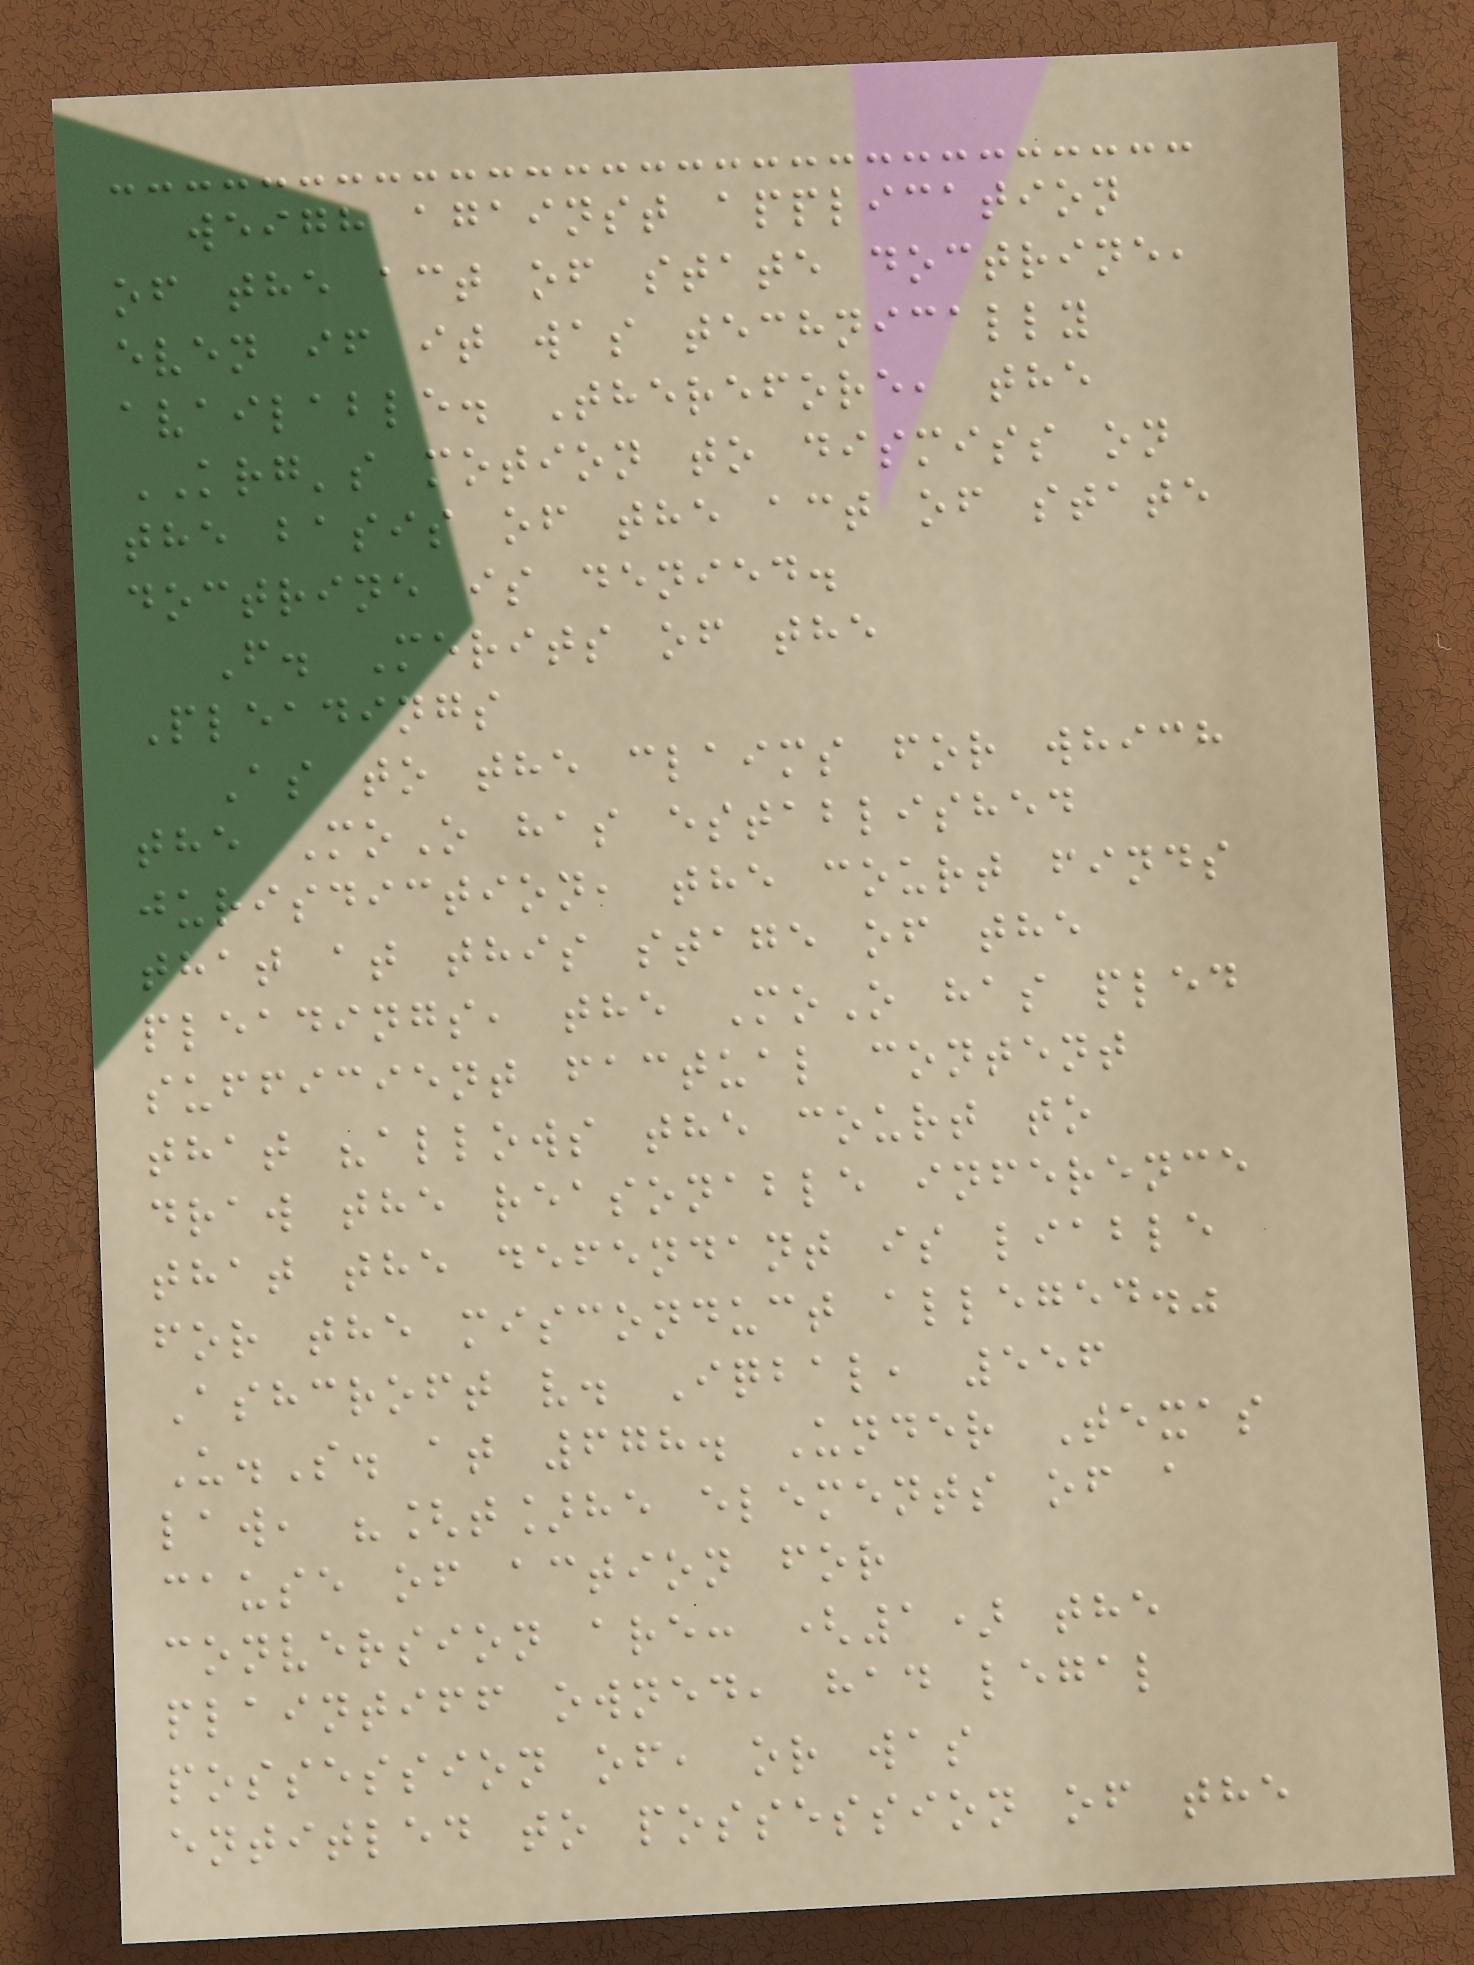weigh against application
of the act of state doctrine,
even if it was technically
available. Therefore, the
KRG's motion to dismiss on
the basis of the act of state
doctrine is denied.
F. Merits of the
Pleadings
As to the claims for which
the MoO has established
jurisdiction, the court finds
that at this stage of the
pleadings, the MoO has pled
sufficient factual content
that "allows the court to
draw the reasonable inference
that the defendant is liable
for the misconduct alleged."
Ashcroft v. Iqbal, 556
U.S. at 678. Under Texas
law, "[t]he elements of a
cause of action for
conversion are: (1) the
plaintiff owned, had legal
possession of, or was
entitled to possession of the
